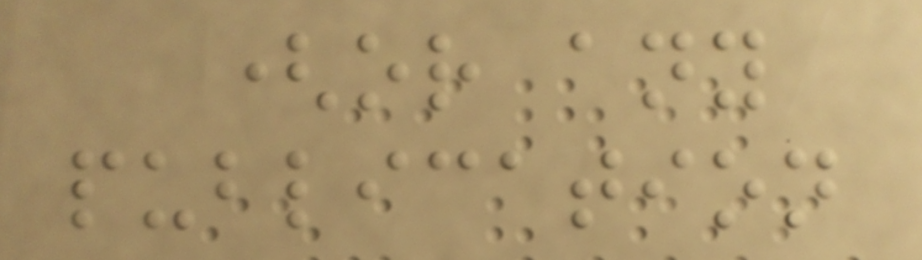(or any
publication
